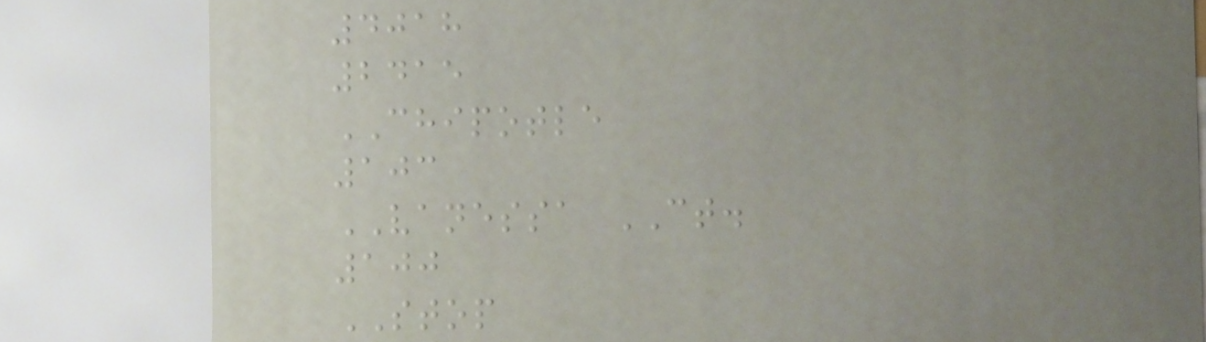4018
2415
CHIPOTLE
103
VANESSA CT.
100
STOP
